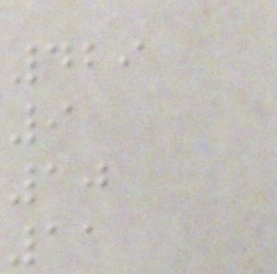429
9
10
11
